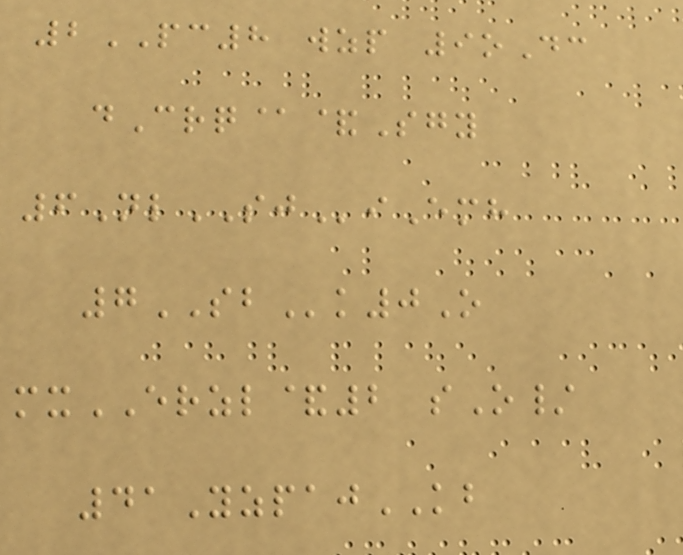2PC8 wzp 9oDc
dCrq@&Sgy
6NlSJiEmh
7SBk0O
mxERZL&2 sO/
41YzpajKB
